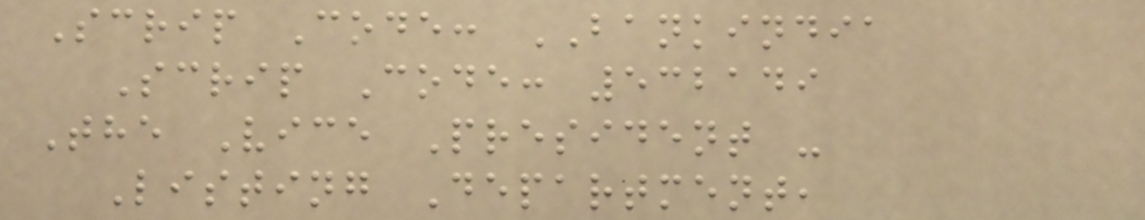Scrip Code: BANKINDIA
Scrip Code: 532149
The Vice President -
Listing Department,
